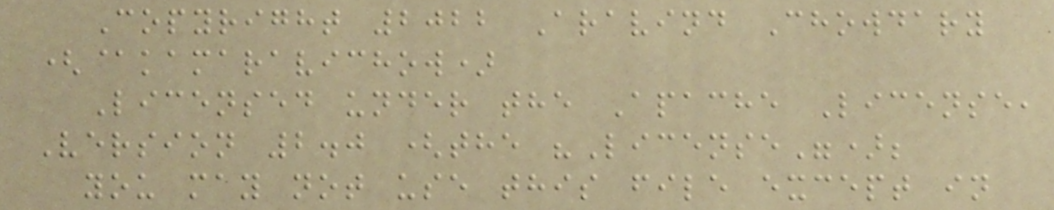Copyright 2022 Aravind Chowdary
(@kamaravichow)
Licensed under the Apache License,
Version 2.0 (the "License");
you may not use this file except in
